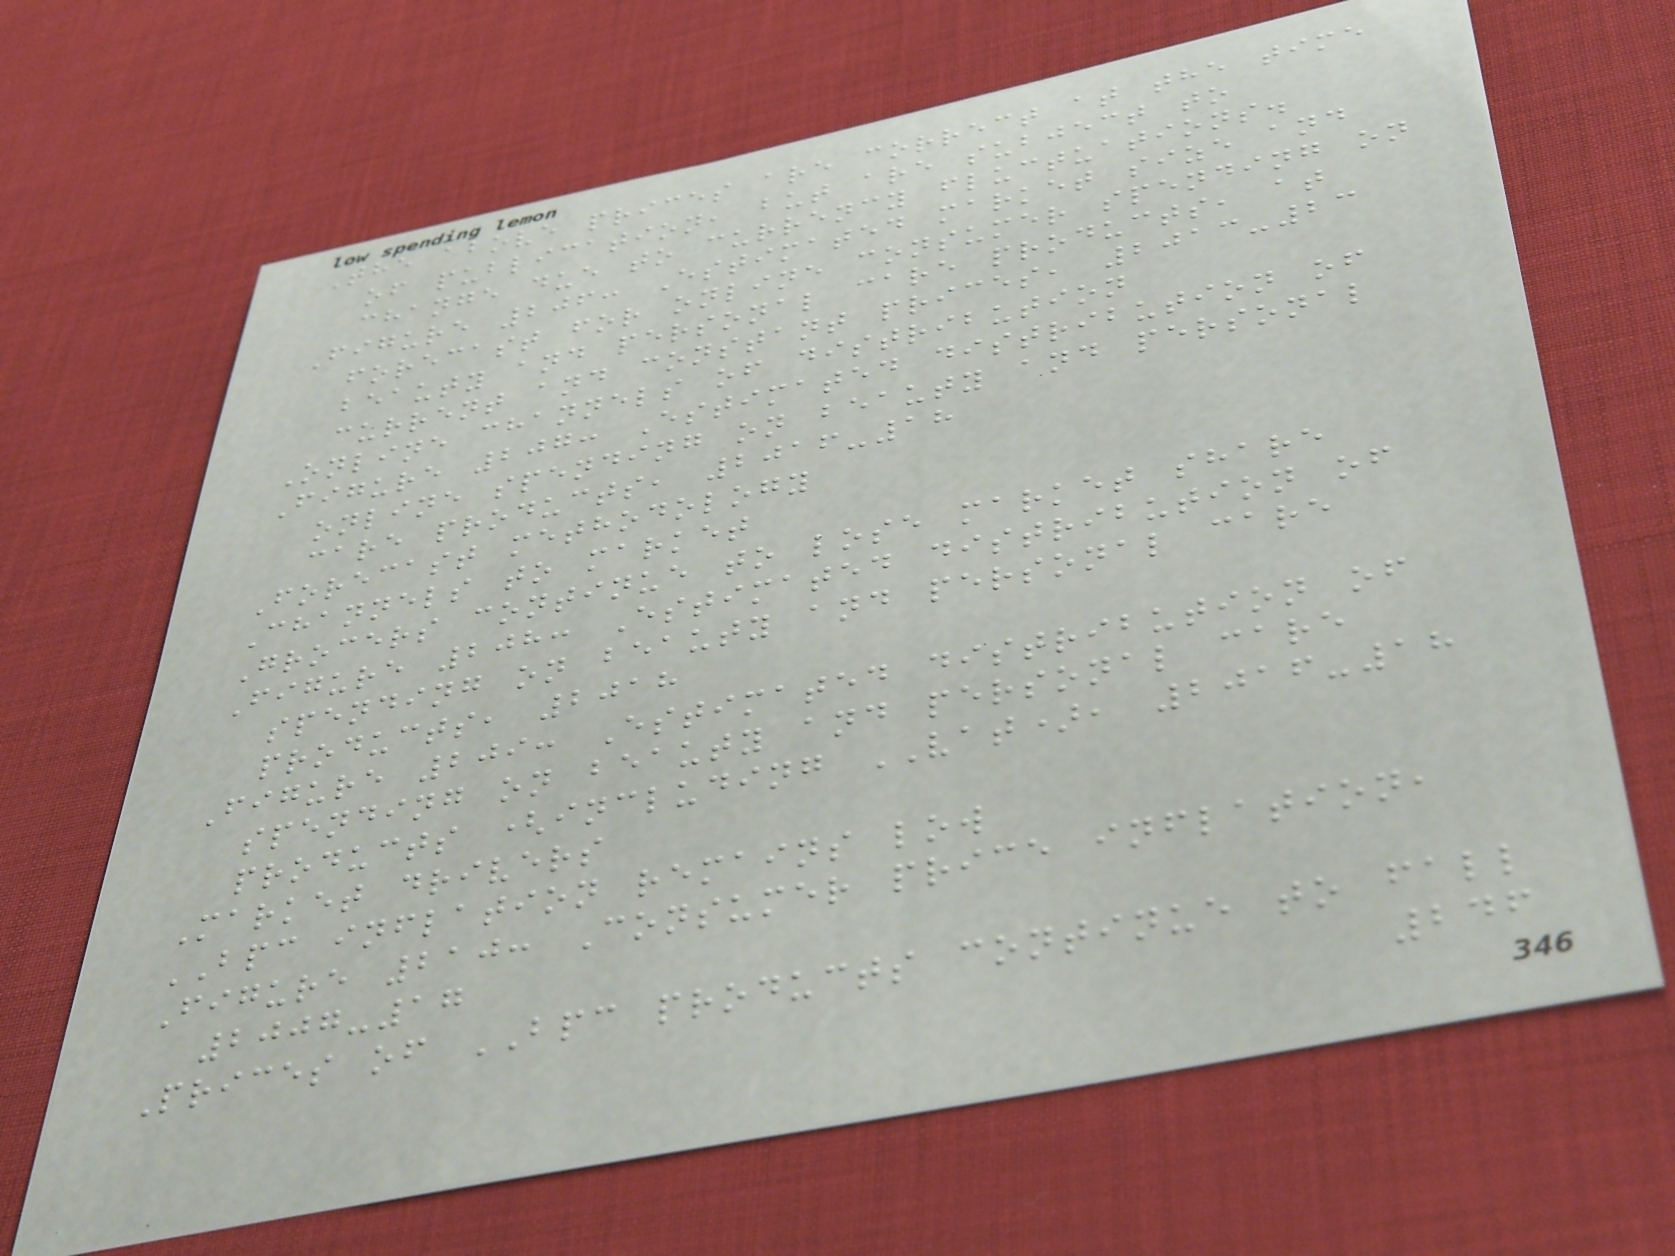The above prices are correct at the time
of publication, but are subject to
change due to currency fluctuations.
Figure 206: Estimated market size and
forecast for online consumer spending on
beauty and personal care products, at
current and constant prices, 2013-23
Online channels of distribution
Figure 207: Estimated distribution of
online spending on beauty and personal
care products, 2016-18
Forecast methodology
Channels to market
Grocers continue to lose market share
Figure 208: Estimated distribution of
spending on beauty and personal care
products, 2018
Figure 209: Estimated distribution of
spending on beauty and personal care
products (including VAT), 2016-18
Market drivers
BPC inflation remains low
Figure 210: Consumer price inflation,
2007-17
Prices of BPC products continue to fall
246
